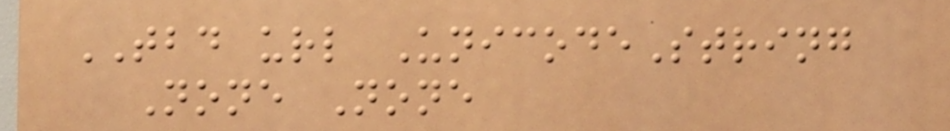TBD url UnicodeString
None None
